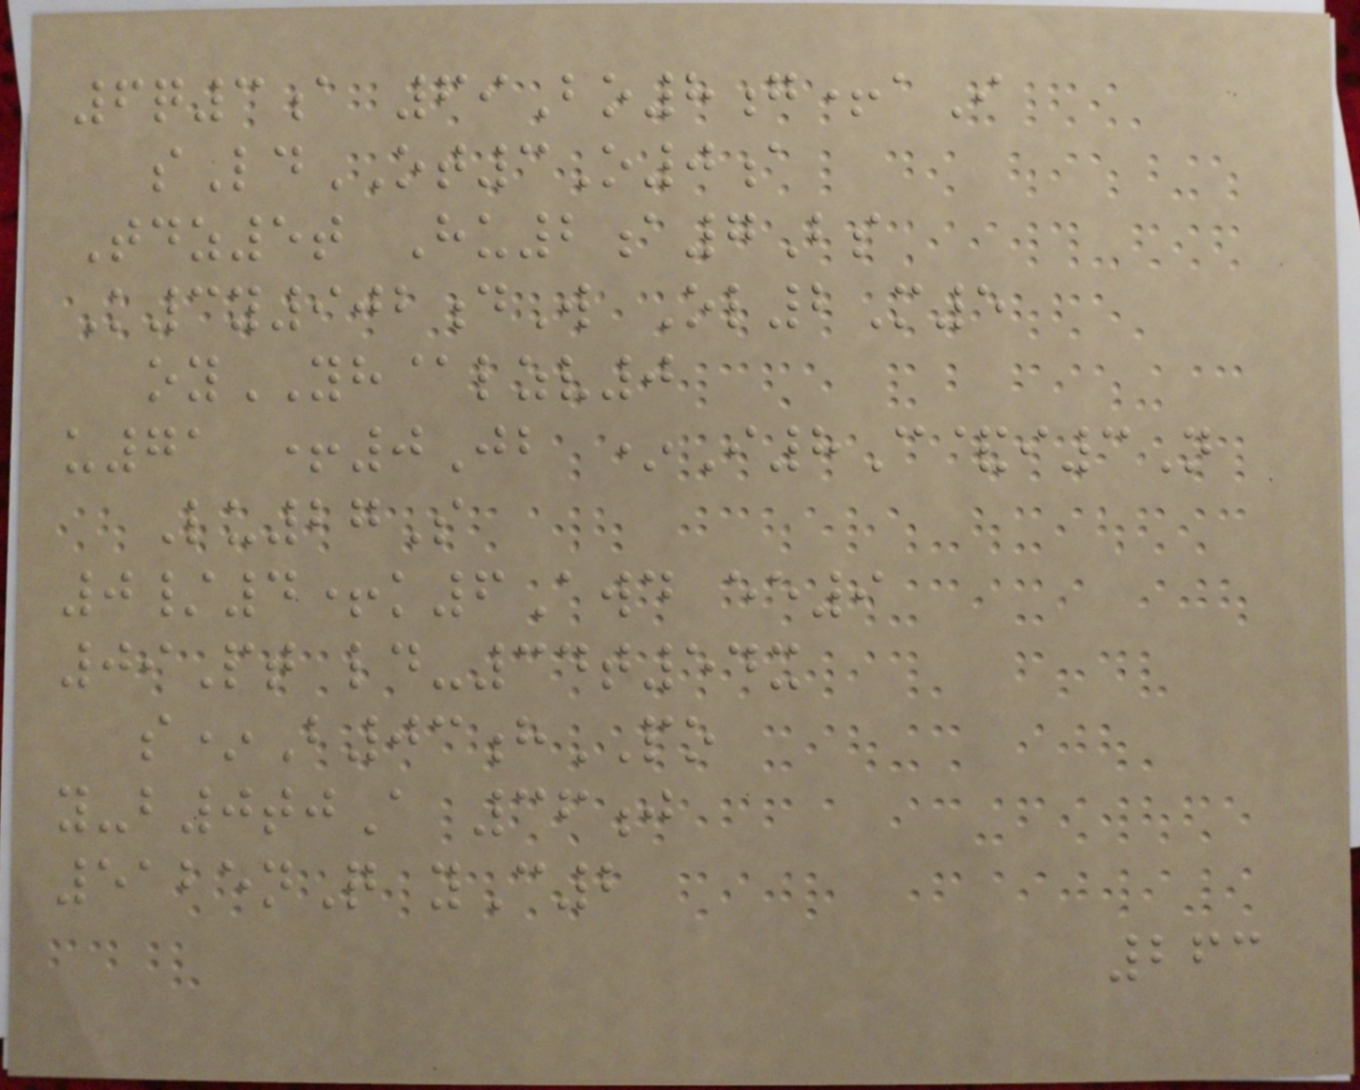6q3a 69Bo8g+aI
sLdOT3O0a
Tdz5t Hu2a7Bs
K3y902dW Ol2M5
oyYH@lzv0
u71 +0Jb *I8C&i3N
Lu27S
0/4+k6Awd ee9
09Pt ld-34t54x
s*B03hPO
y-b0tjA 36j
5125nQ yC2
263
